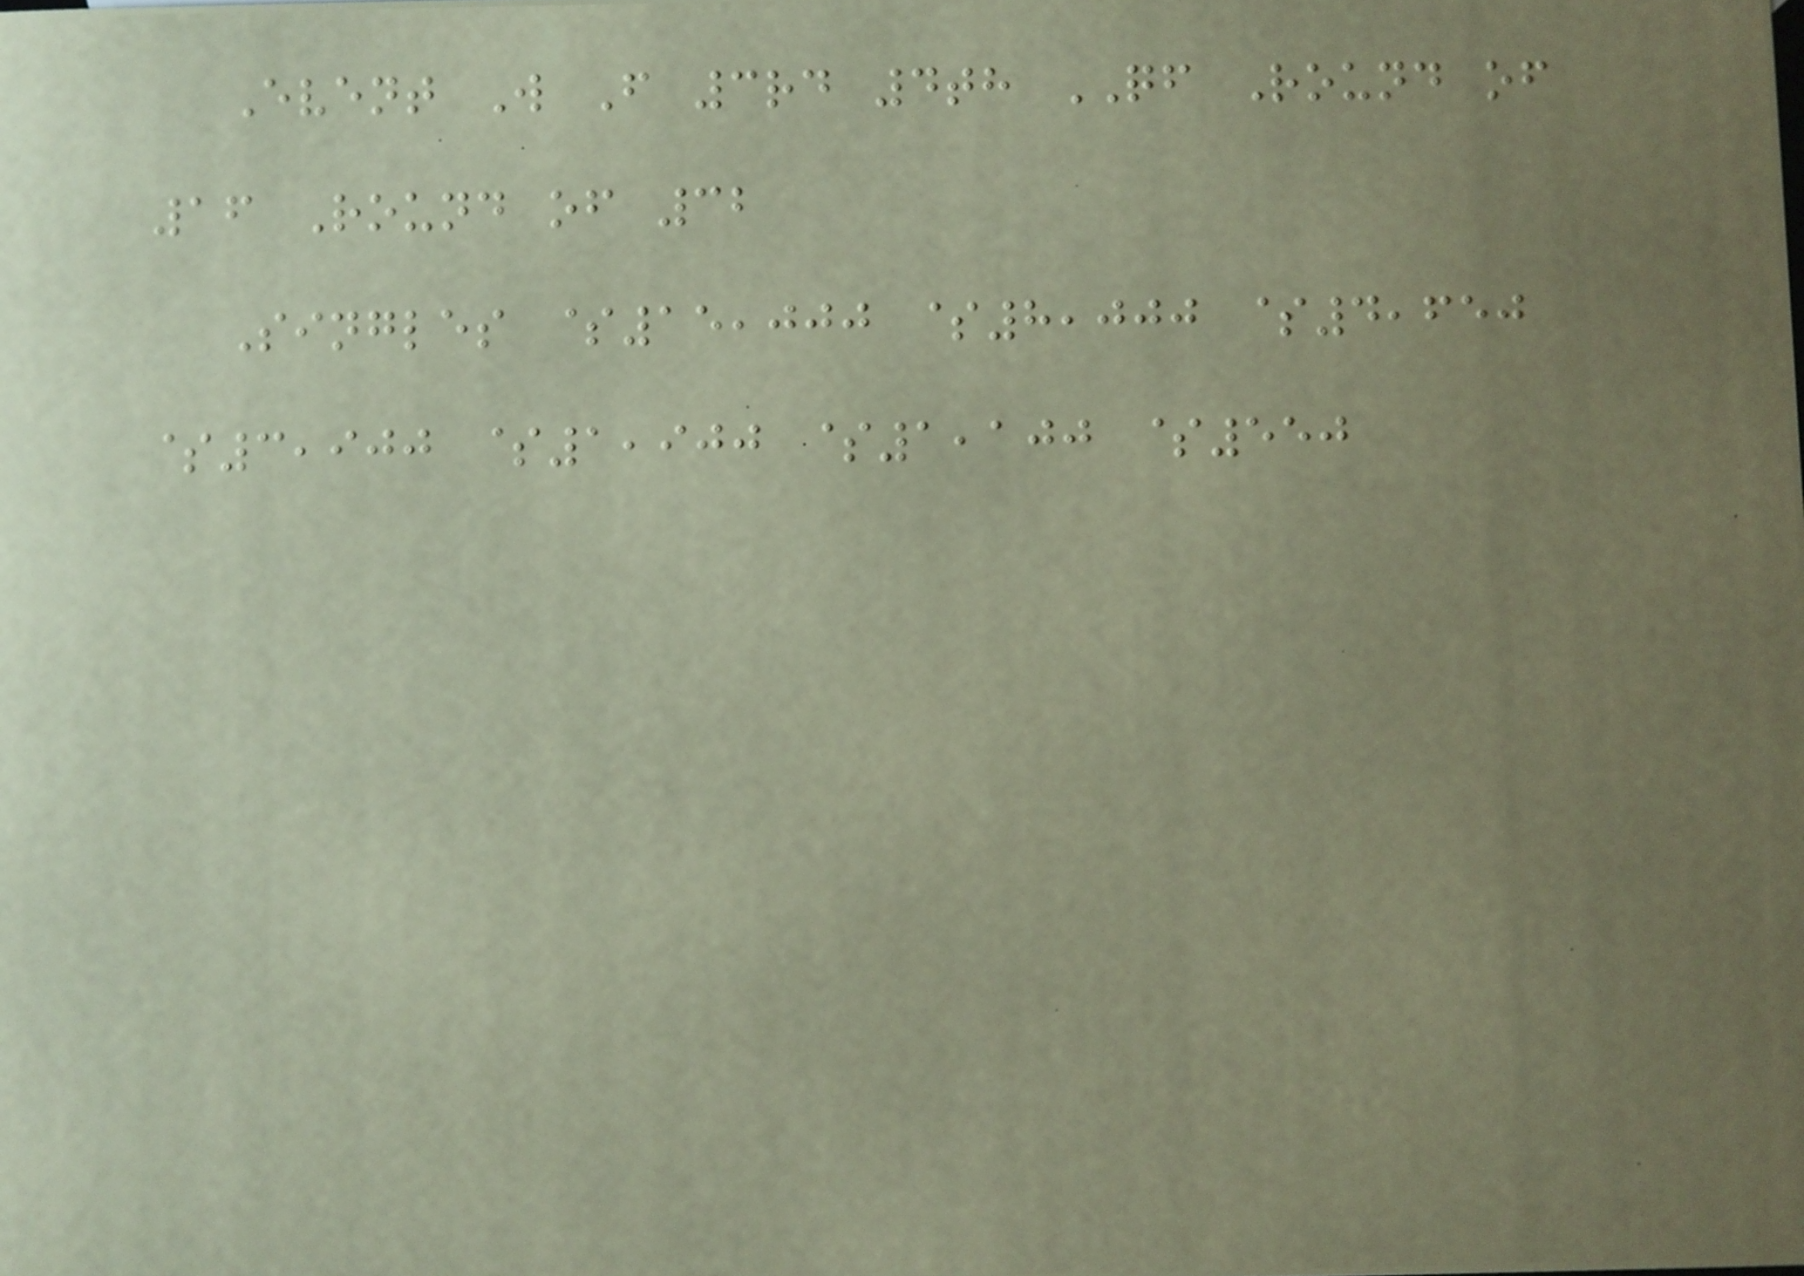Event W F 3rd 4th QF Round of
16 Round of 32
Singles $15,000 $8,000 $4,650
$3,900 $1,900 $1,100 $550
